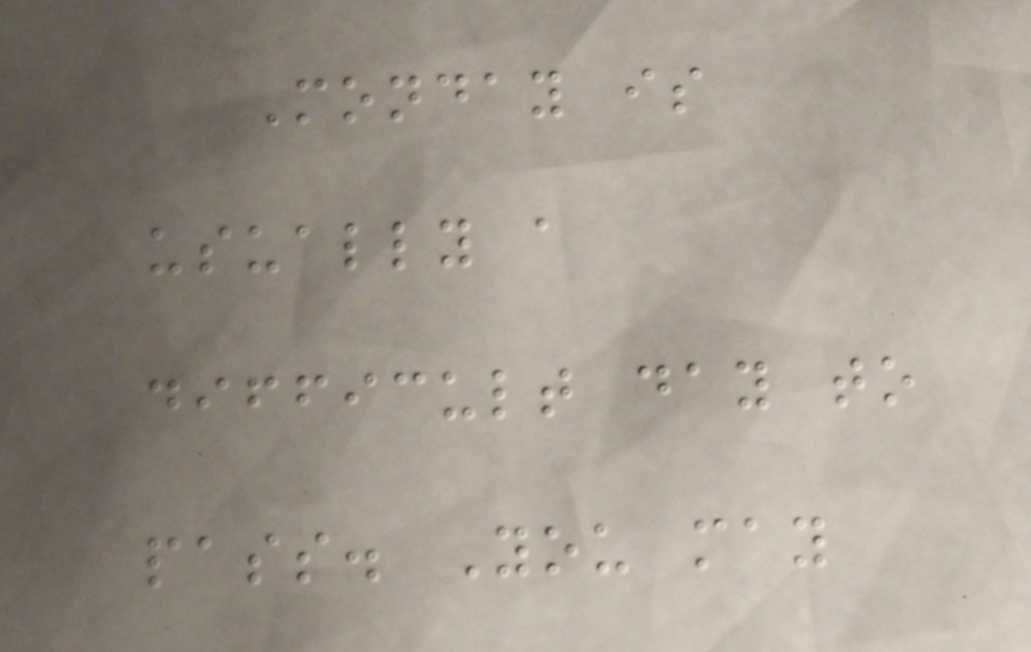Monday is
usually a
difficult day to
pass. You may
